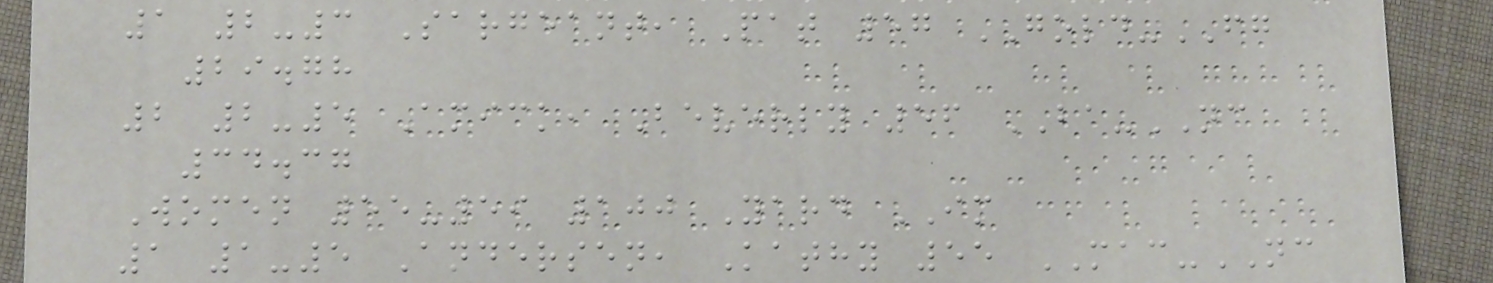1 2-3 Sargeant, Pat 57 GOLD-FG
29.78
2 2-5 Amick, Beverly 56 BA-NC
34.37
Women 55-59 100 Yard IM
1 1-5 Andersen, Kathy 55 MAC-NC
